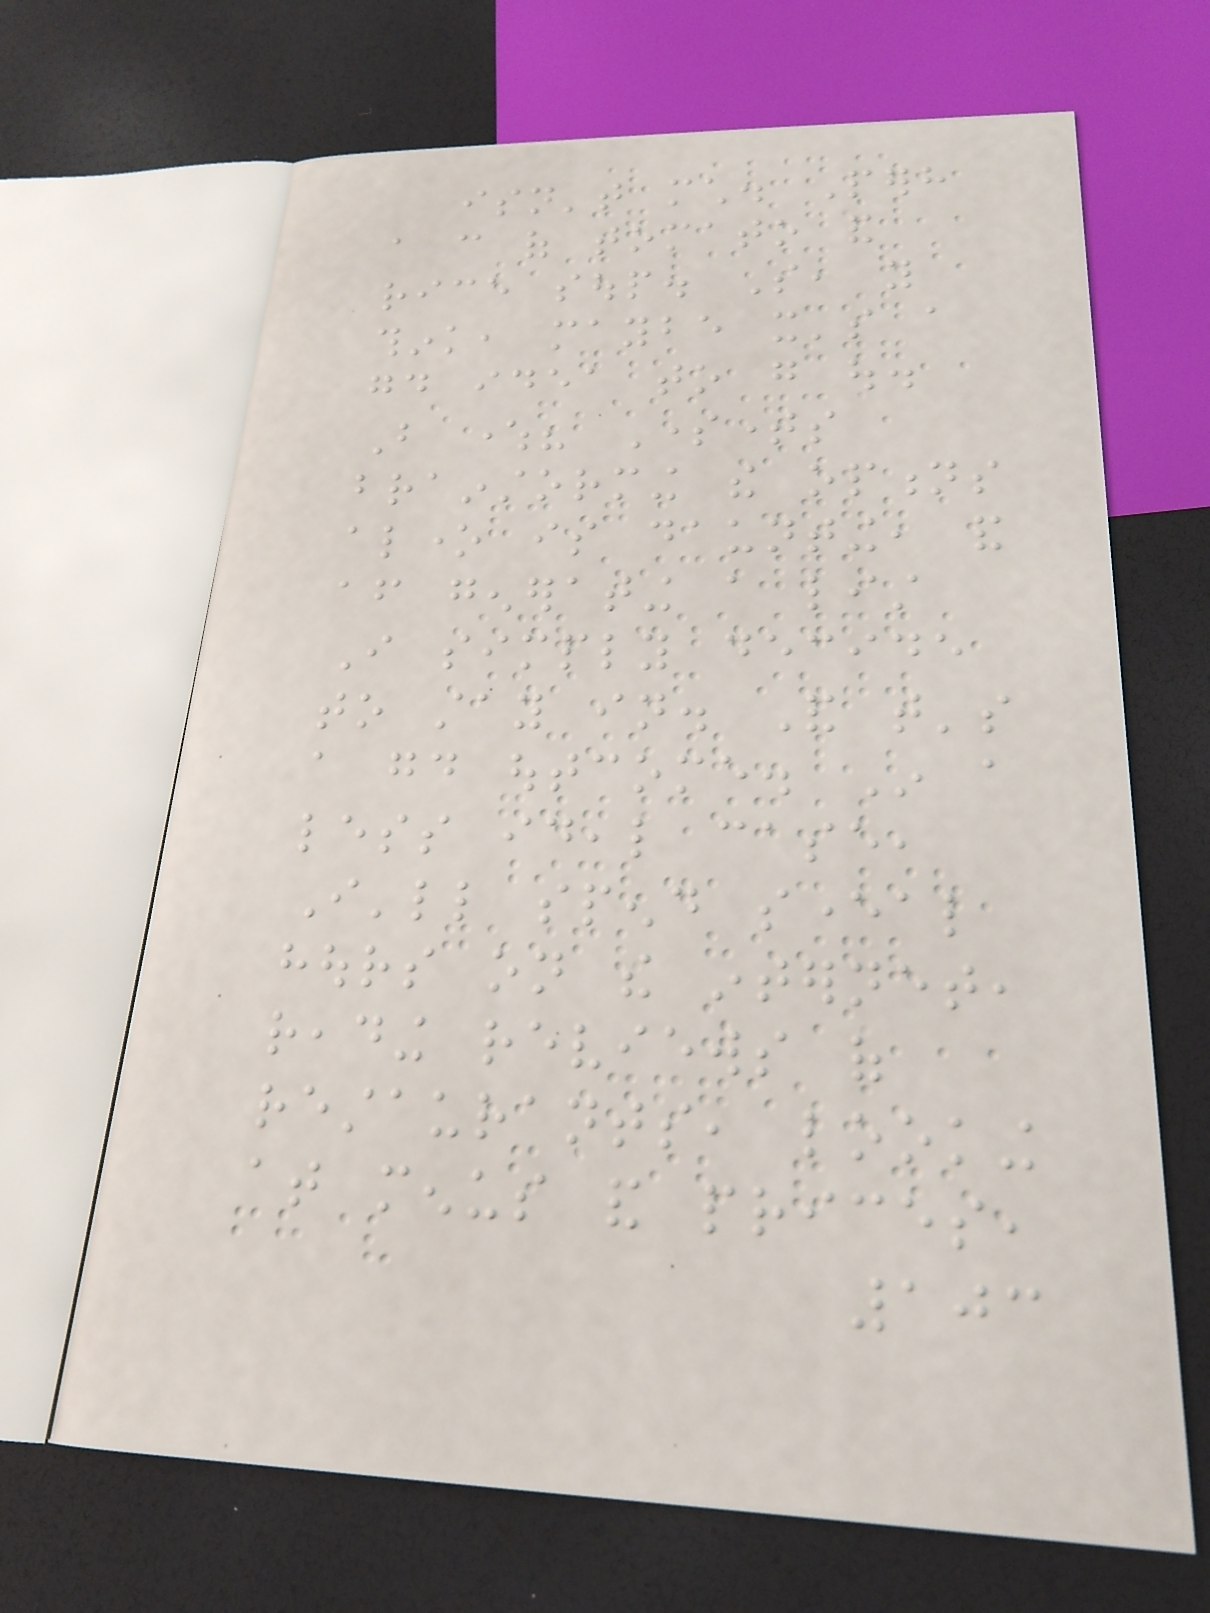isn't much. Perhaps
a can of tomato and
rice soup. So, you
think, maybe it's a
good idea to go out.
But where? Sometimes
brainstorming the options
alone is daunting, and
after generating a list
I simply decide
to stay in. And that's
a good outcome. In a
less ideal case,
I'll spend several
hours on the internet,
reading reviews of
restaurants, looking
at menus and prices,
103
